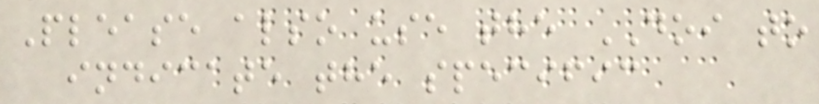Please also use the DOI to
indicate the specific
